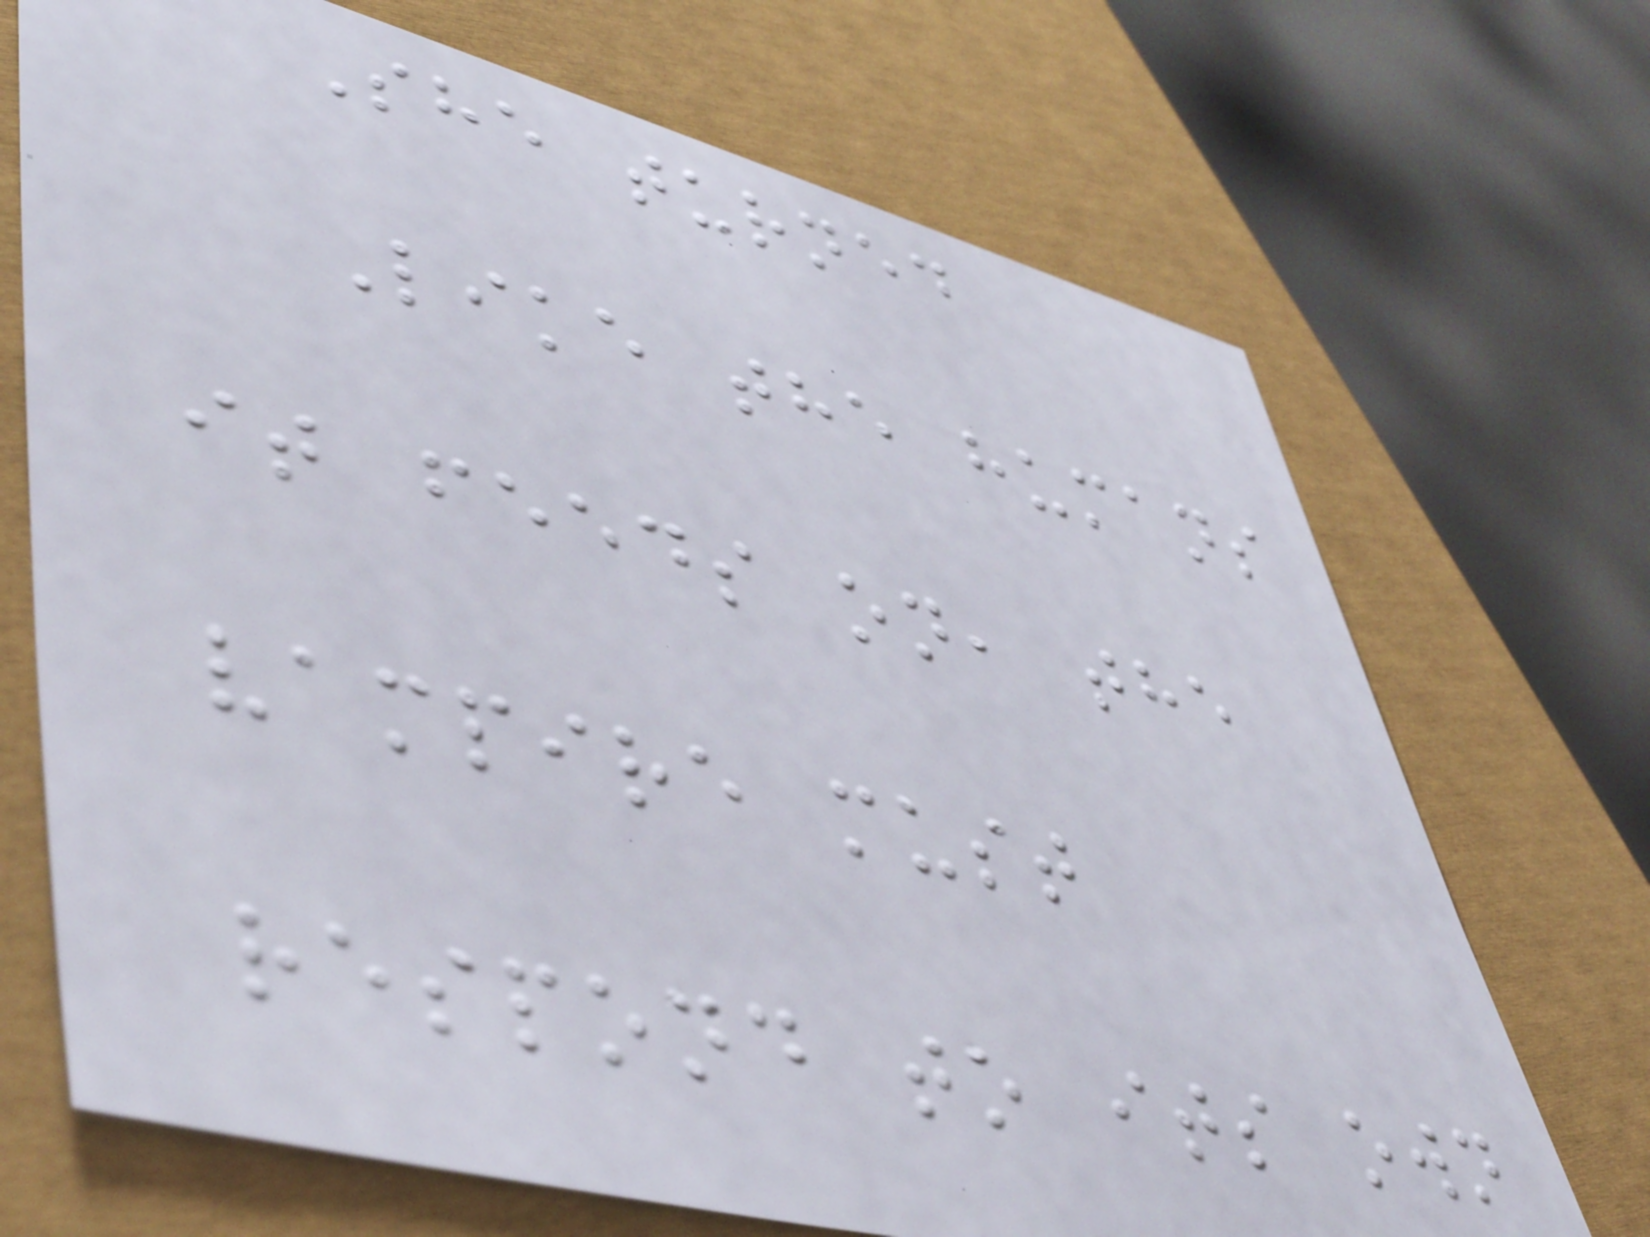She turned
Like the humans
it feeds on, the
vampire must
respond to its own
